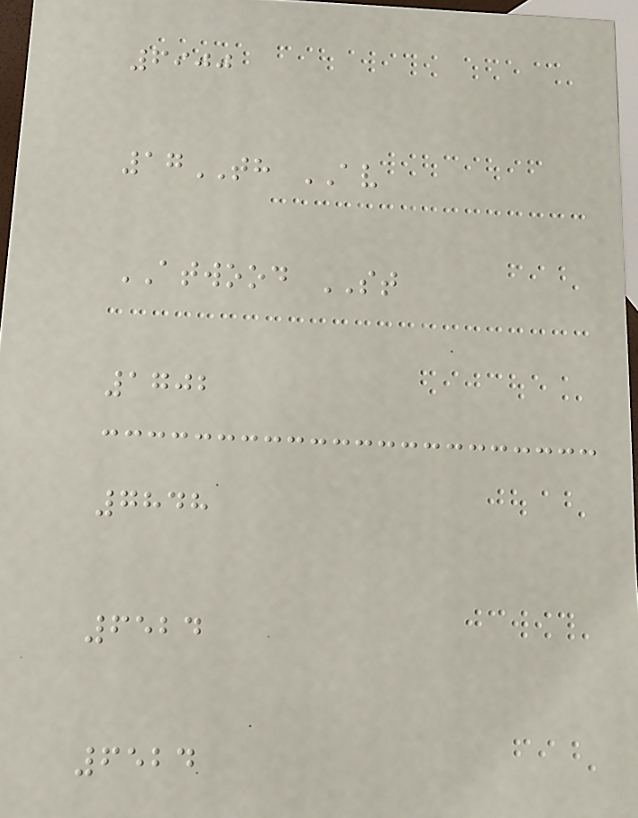6900
17TH AV
ATWOOD ST
1702
7848
6524
6524
